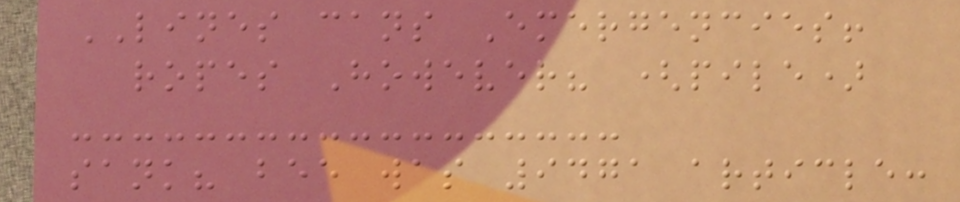LINES cans Emergencies!
ropes However? (pile)
sank? bee was 9471 article:
